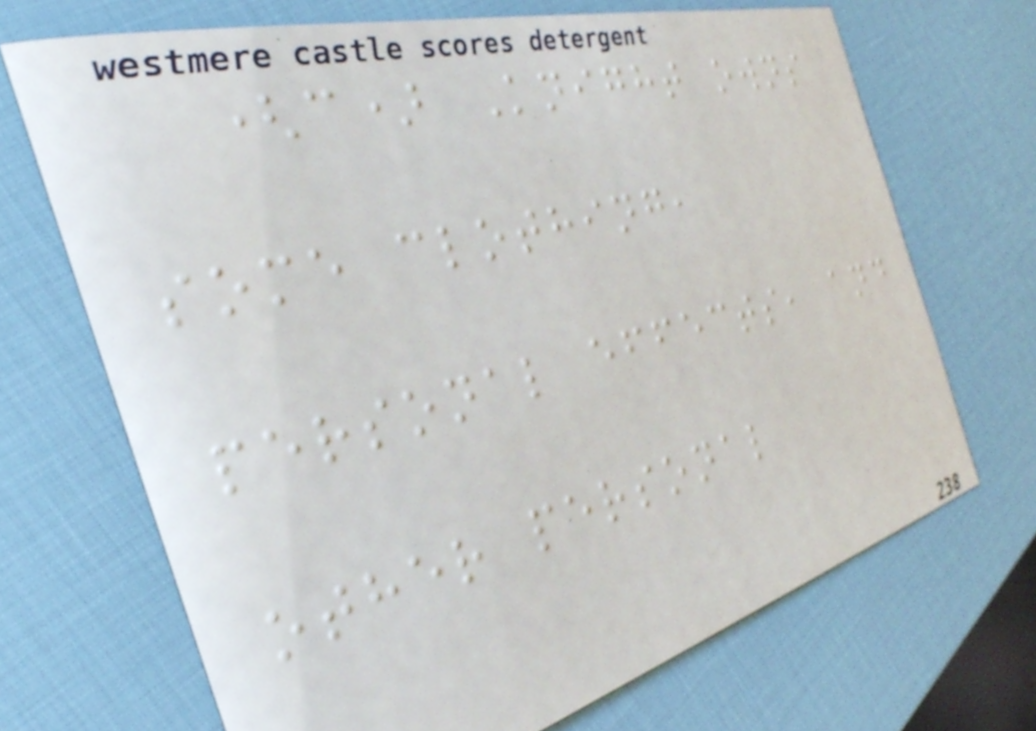(c) Knight owns
some clothing,
personal effects, and
other personal
